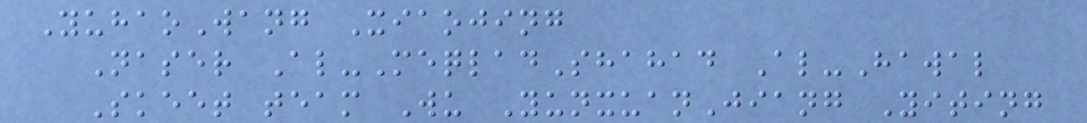YuhaoWang Xiaojing
Naser Al-MeqladShahad Al-Hawal
Skeet team Wu YunxuanJiang Yiting
